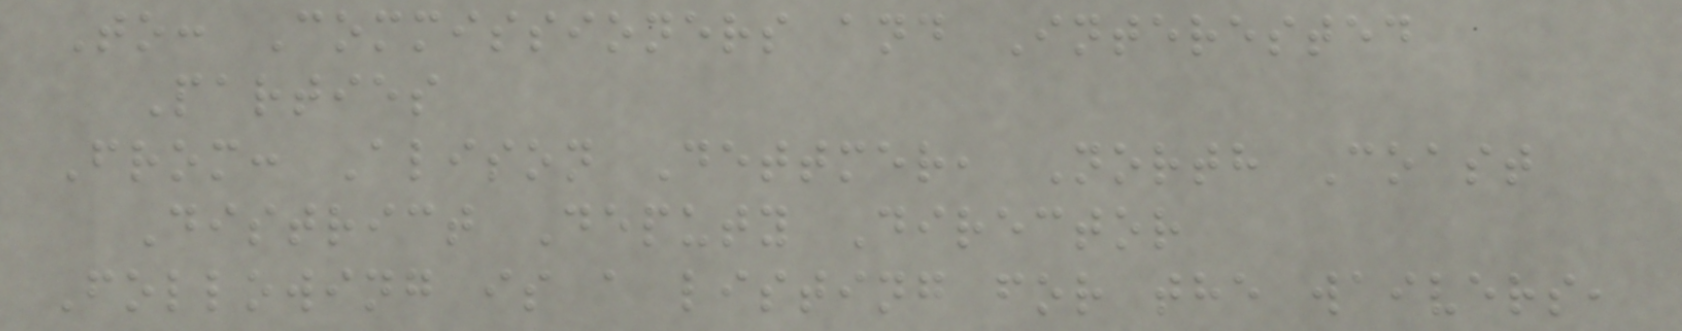To: Commissioners and Interested
Parties
From: Alison Dettmer, North Coast
District Deputy Director
Following is a listing for the waivers,
